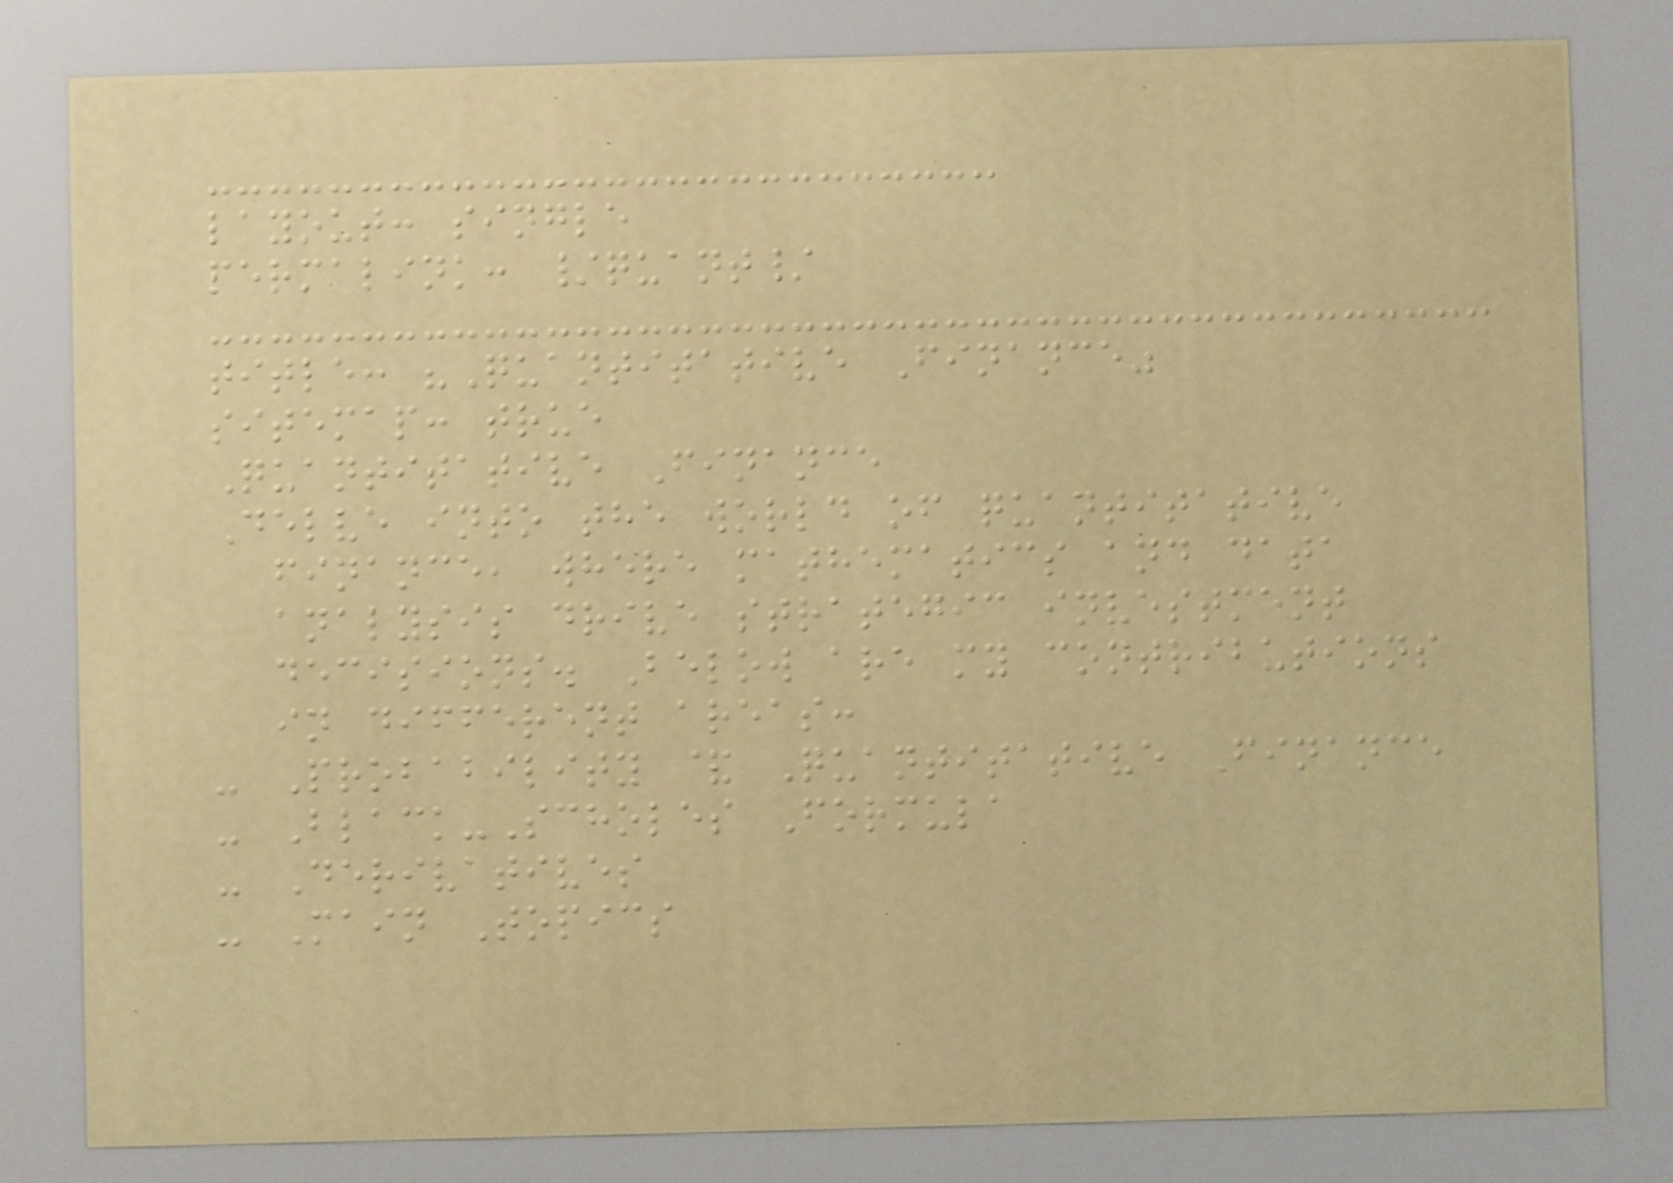layout: single
permalink: /quant/
title: "Quantitative Finance"
sitemap: true
Quantitative Finance
Delve into the world of quantitative
finance, where mathematics and data
analysis drive strategic investment
decisions. Below are my contributions
in different areas:
- Probability & Quantitative Finance
- Black-Scholes Formula
- Derivatives
- Main Topics
